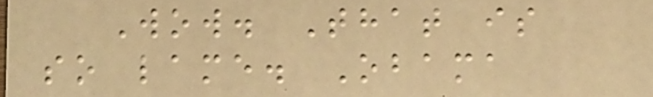Wow. That is
so lame. Obama
